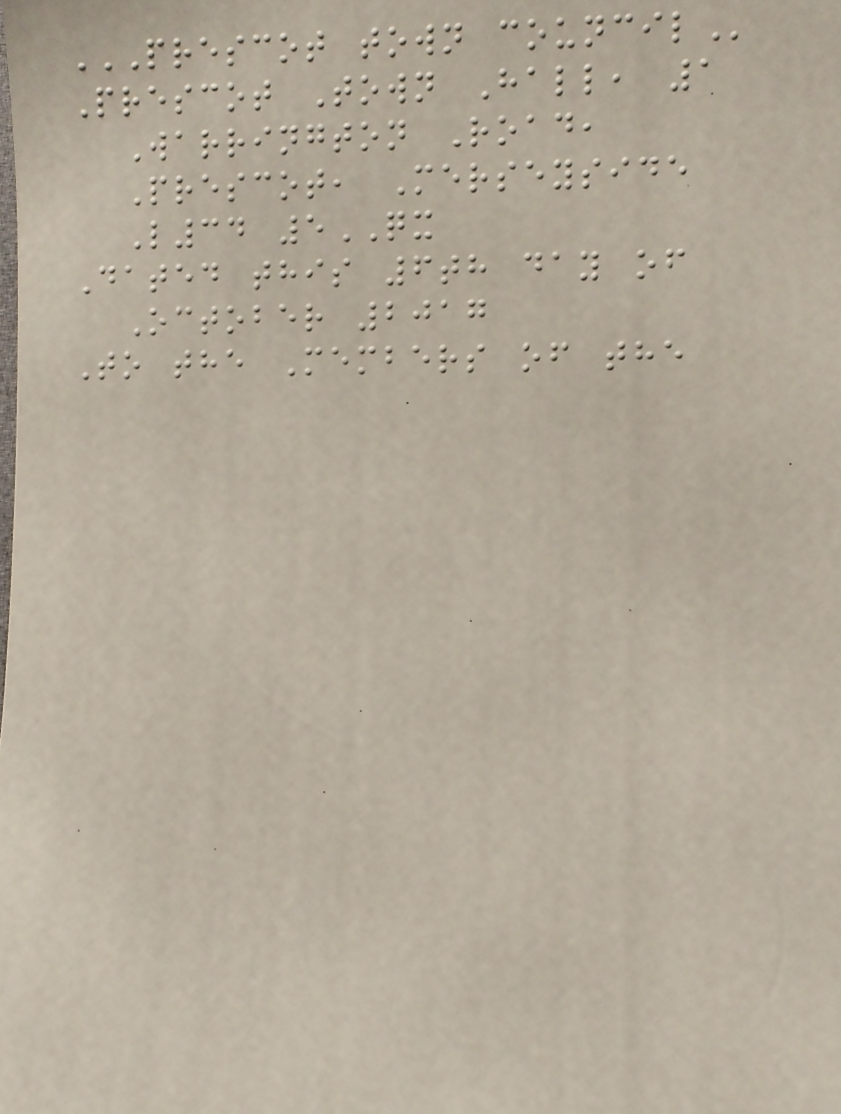PRESCOT TOWN COUNCIL
Prescot Town Hall, 1
Warrington Road,
Prescot, Merseyside
L34 5QX
Dated this 6th day of
October 2017
To the Members of the
